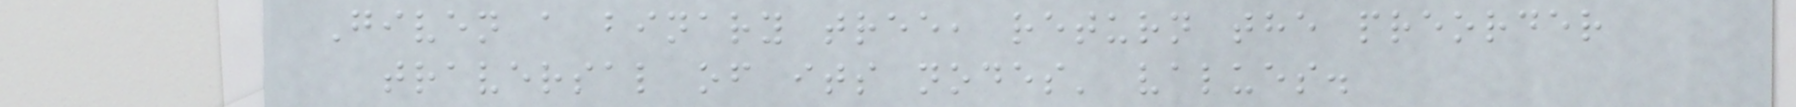Given a binary tree, return the preorder
traversal of its nodes' values.
